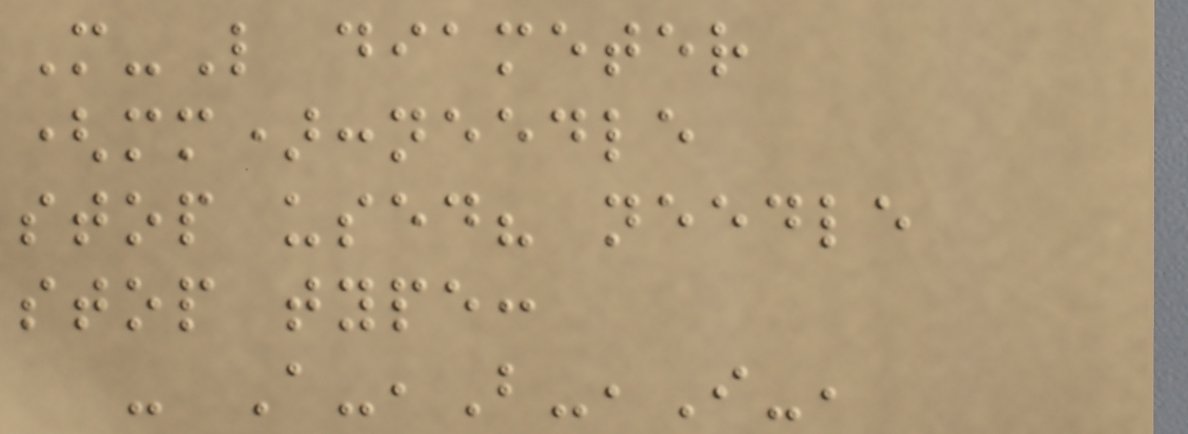M-L diameter
(mm):needle
stop used? needle
stop type:
- A-,B-,I-,
